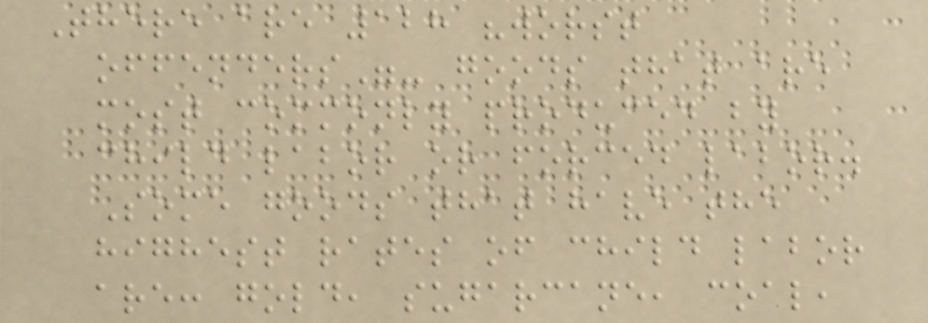There are 128 "worst
offenders"- goods that are
most commonly produced by
child labor or forced labor.
Some goods that have the
highest rates of child labor
are: gold, sugarcane, coal,
